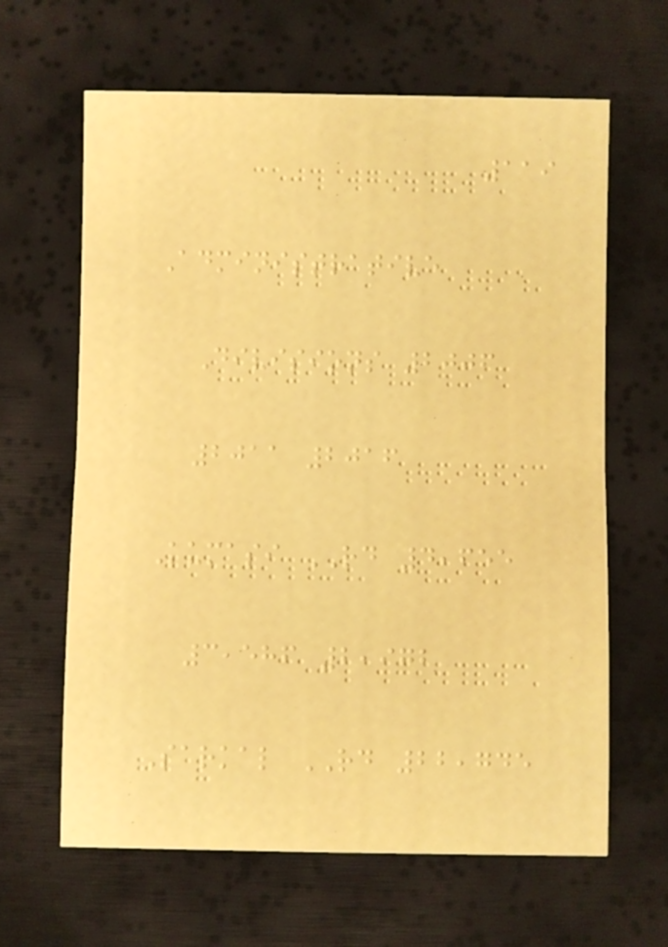119
Administrative
Divisions 2006
2011 2016
Kumasi RD 4,655
3,586 2,972
Sarkal RD 22,745
